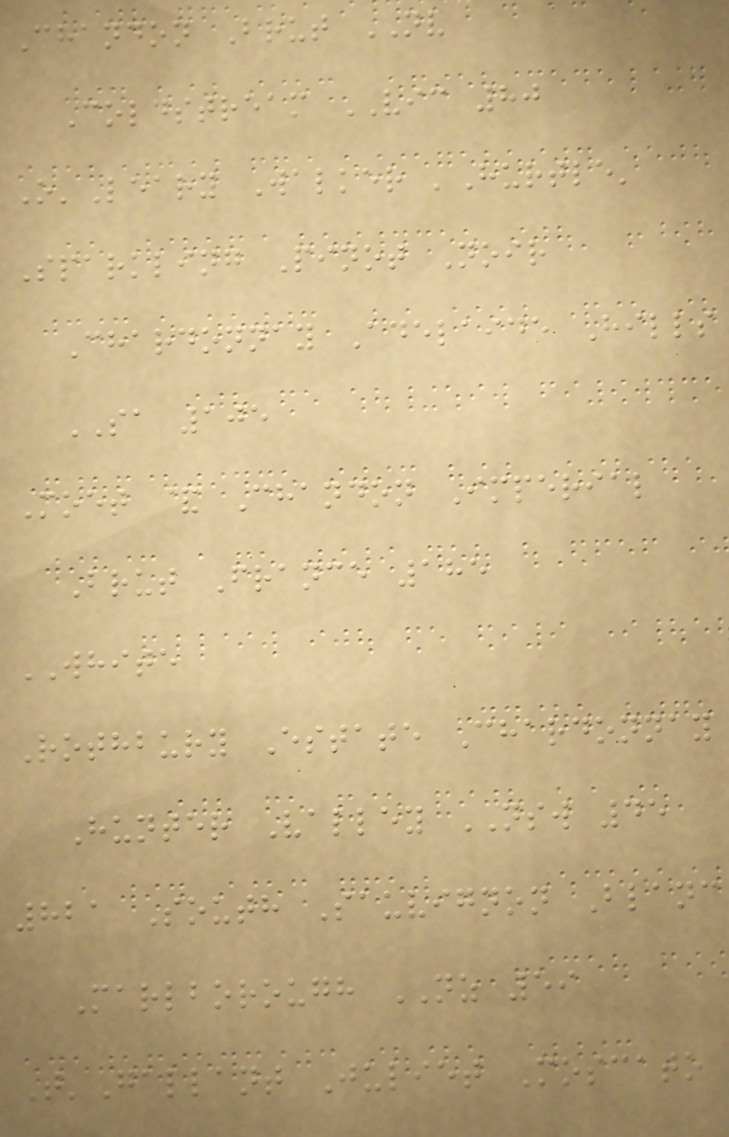Chandon Brut NV
Coldstream VIC 80
O'Leary Walker 'Hurtle'
Sparkling Pinot Noir
Chardonnay Adelaide Hills
SA 105
Moet & Chandon Imperial
Brut France 185
WHITE
Rothbury Estate Chardonnay
Hunter Valley NSW 45
821 South Sauvignon Blanc
Marlborough NZ 59
T'Gallant Juliet Moscato
